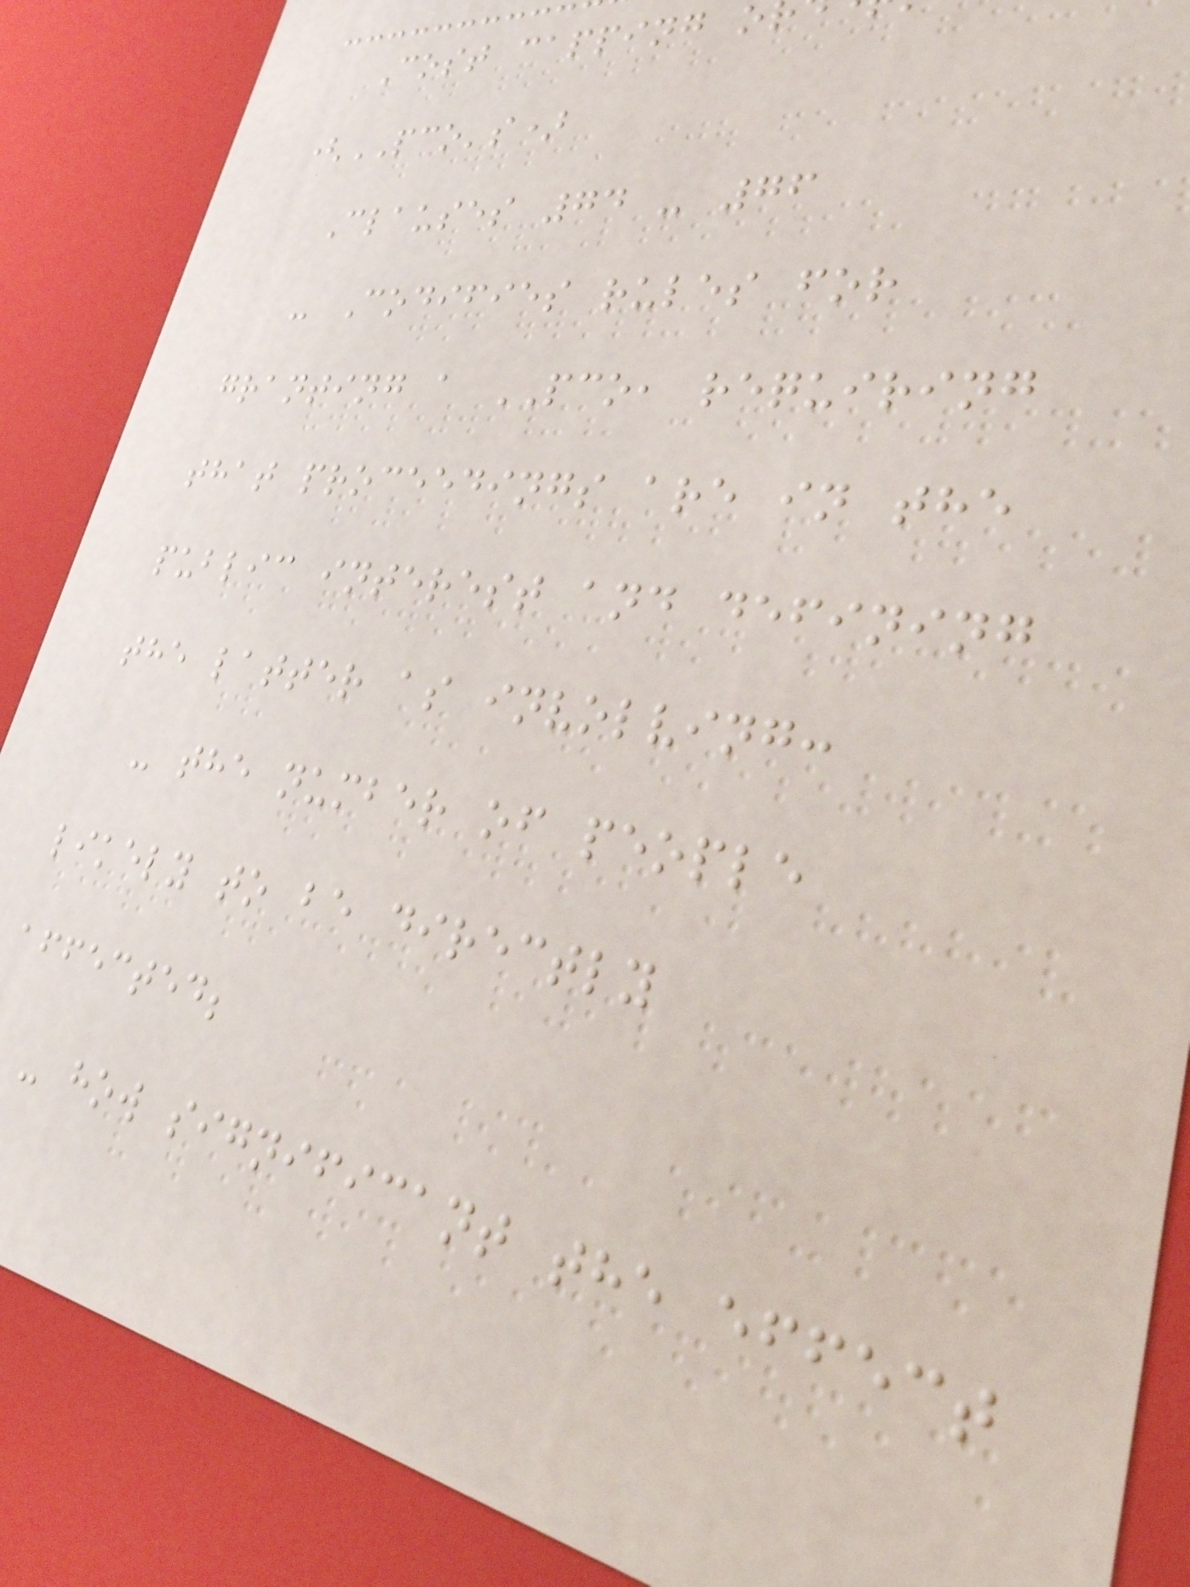Cost capping o
(PCO's)
Clauses 74 - 76
- Codifies rules for
granting a PCO, requiring
that proceedings are in the
public interest and defining
the latter as involving:
- the number of people
likely to be directly
affected;
- how significant the effect
